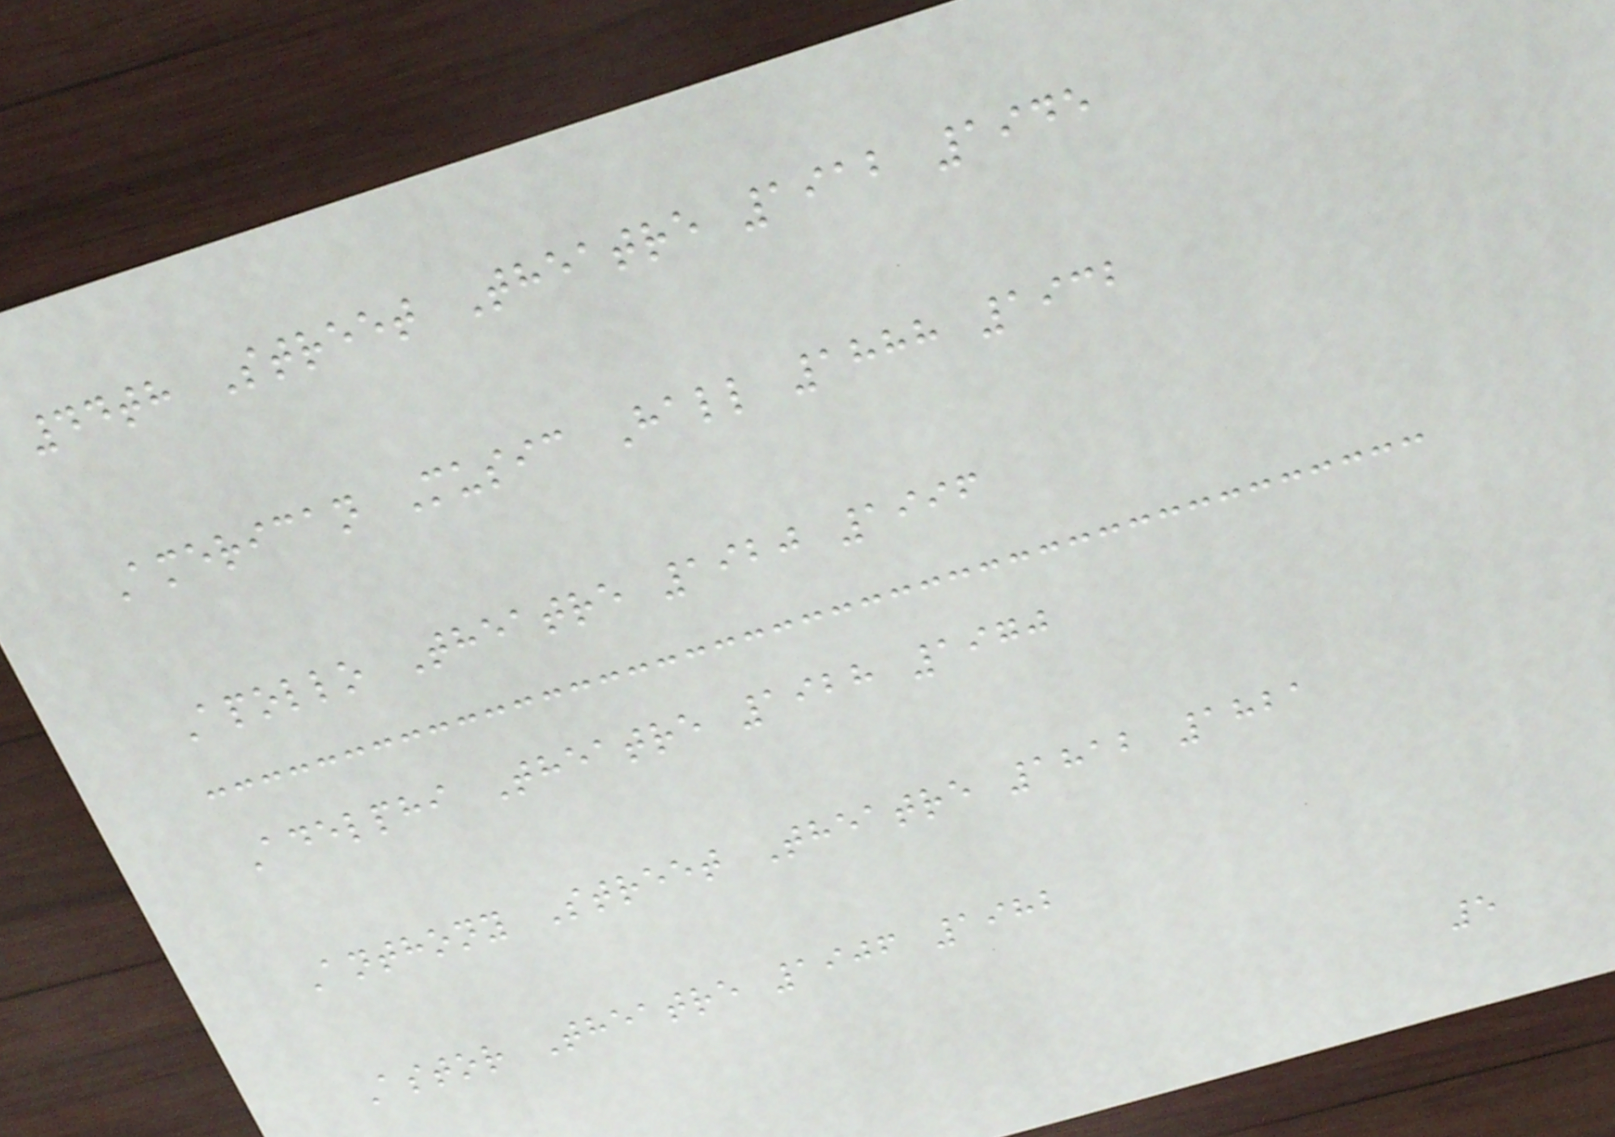44th Street Theatre 1912 1945
American Music Hall 1888 1932
Apollo Theatre 1920 1996
Adelphi Theatre 1928 1970
Anthony Street Theatre 1812 1821
Astor Theatre 1906 1982
5
